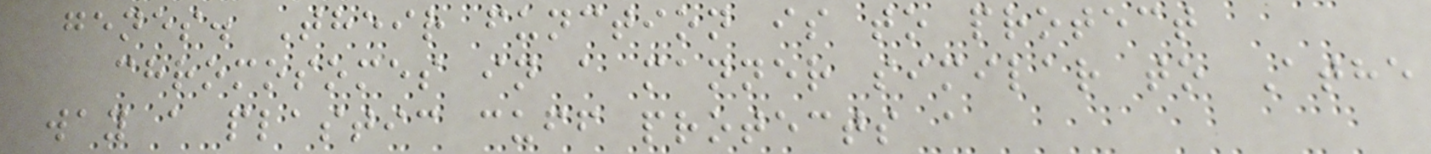genes. Their function is to protect
chromosomes in a manner similar to Athe
way a plastic cuff protects a
